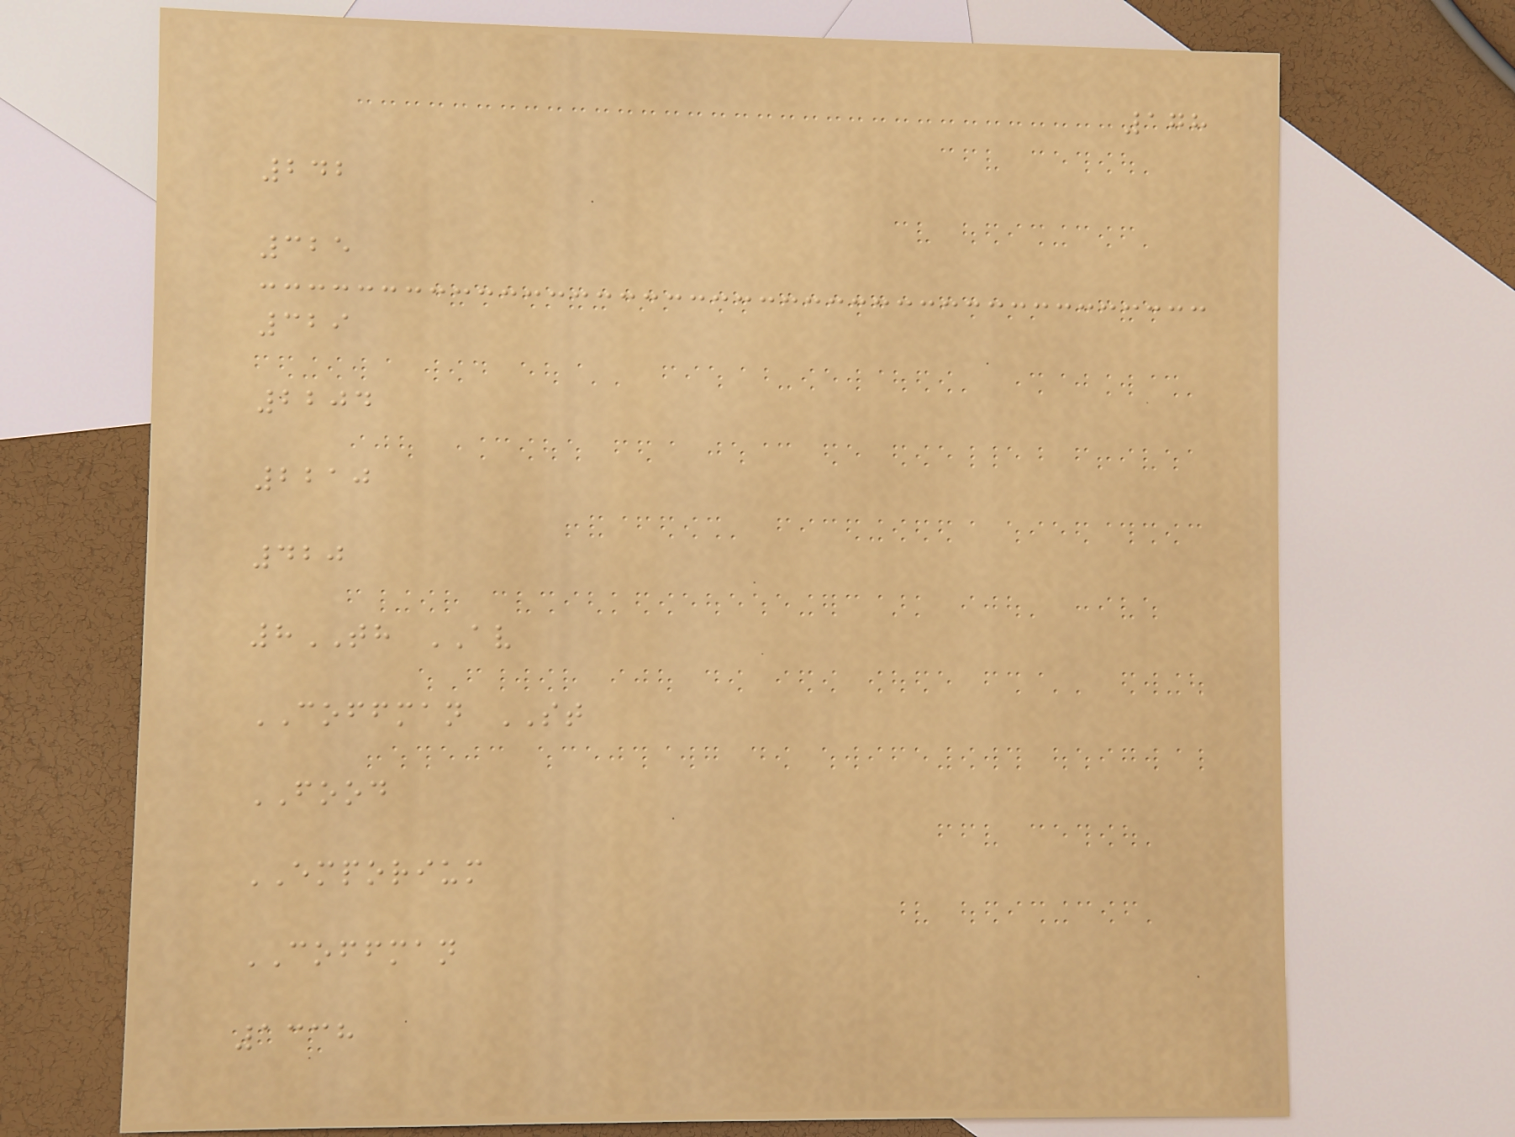178
242
325
329
2204
2210
420
8TH AV
COFFMAN ST
FOOD
EMPORIUM
COFFMAN
1338
